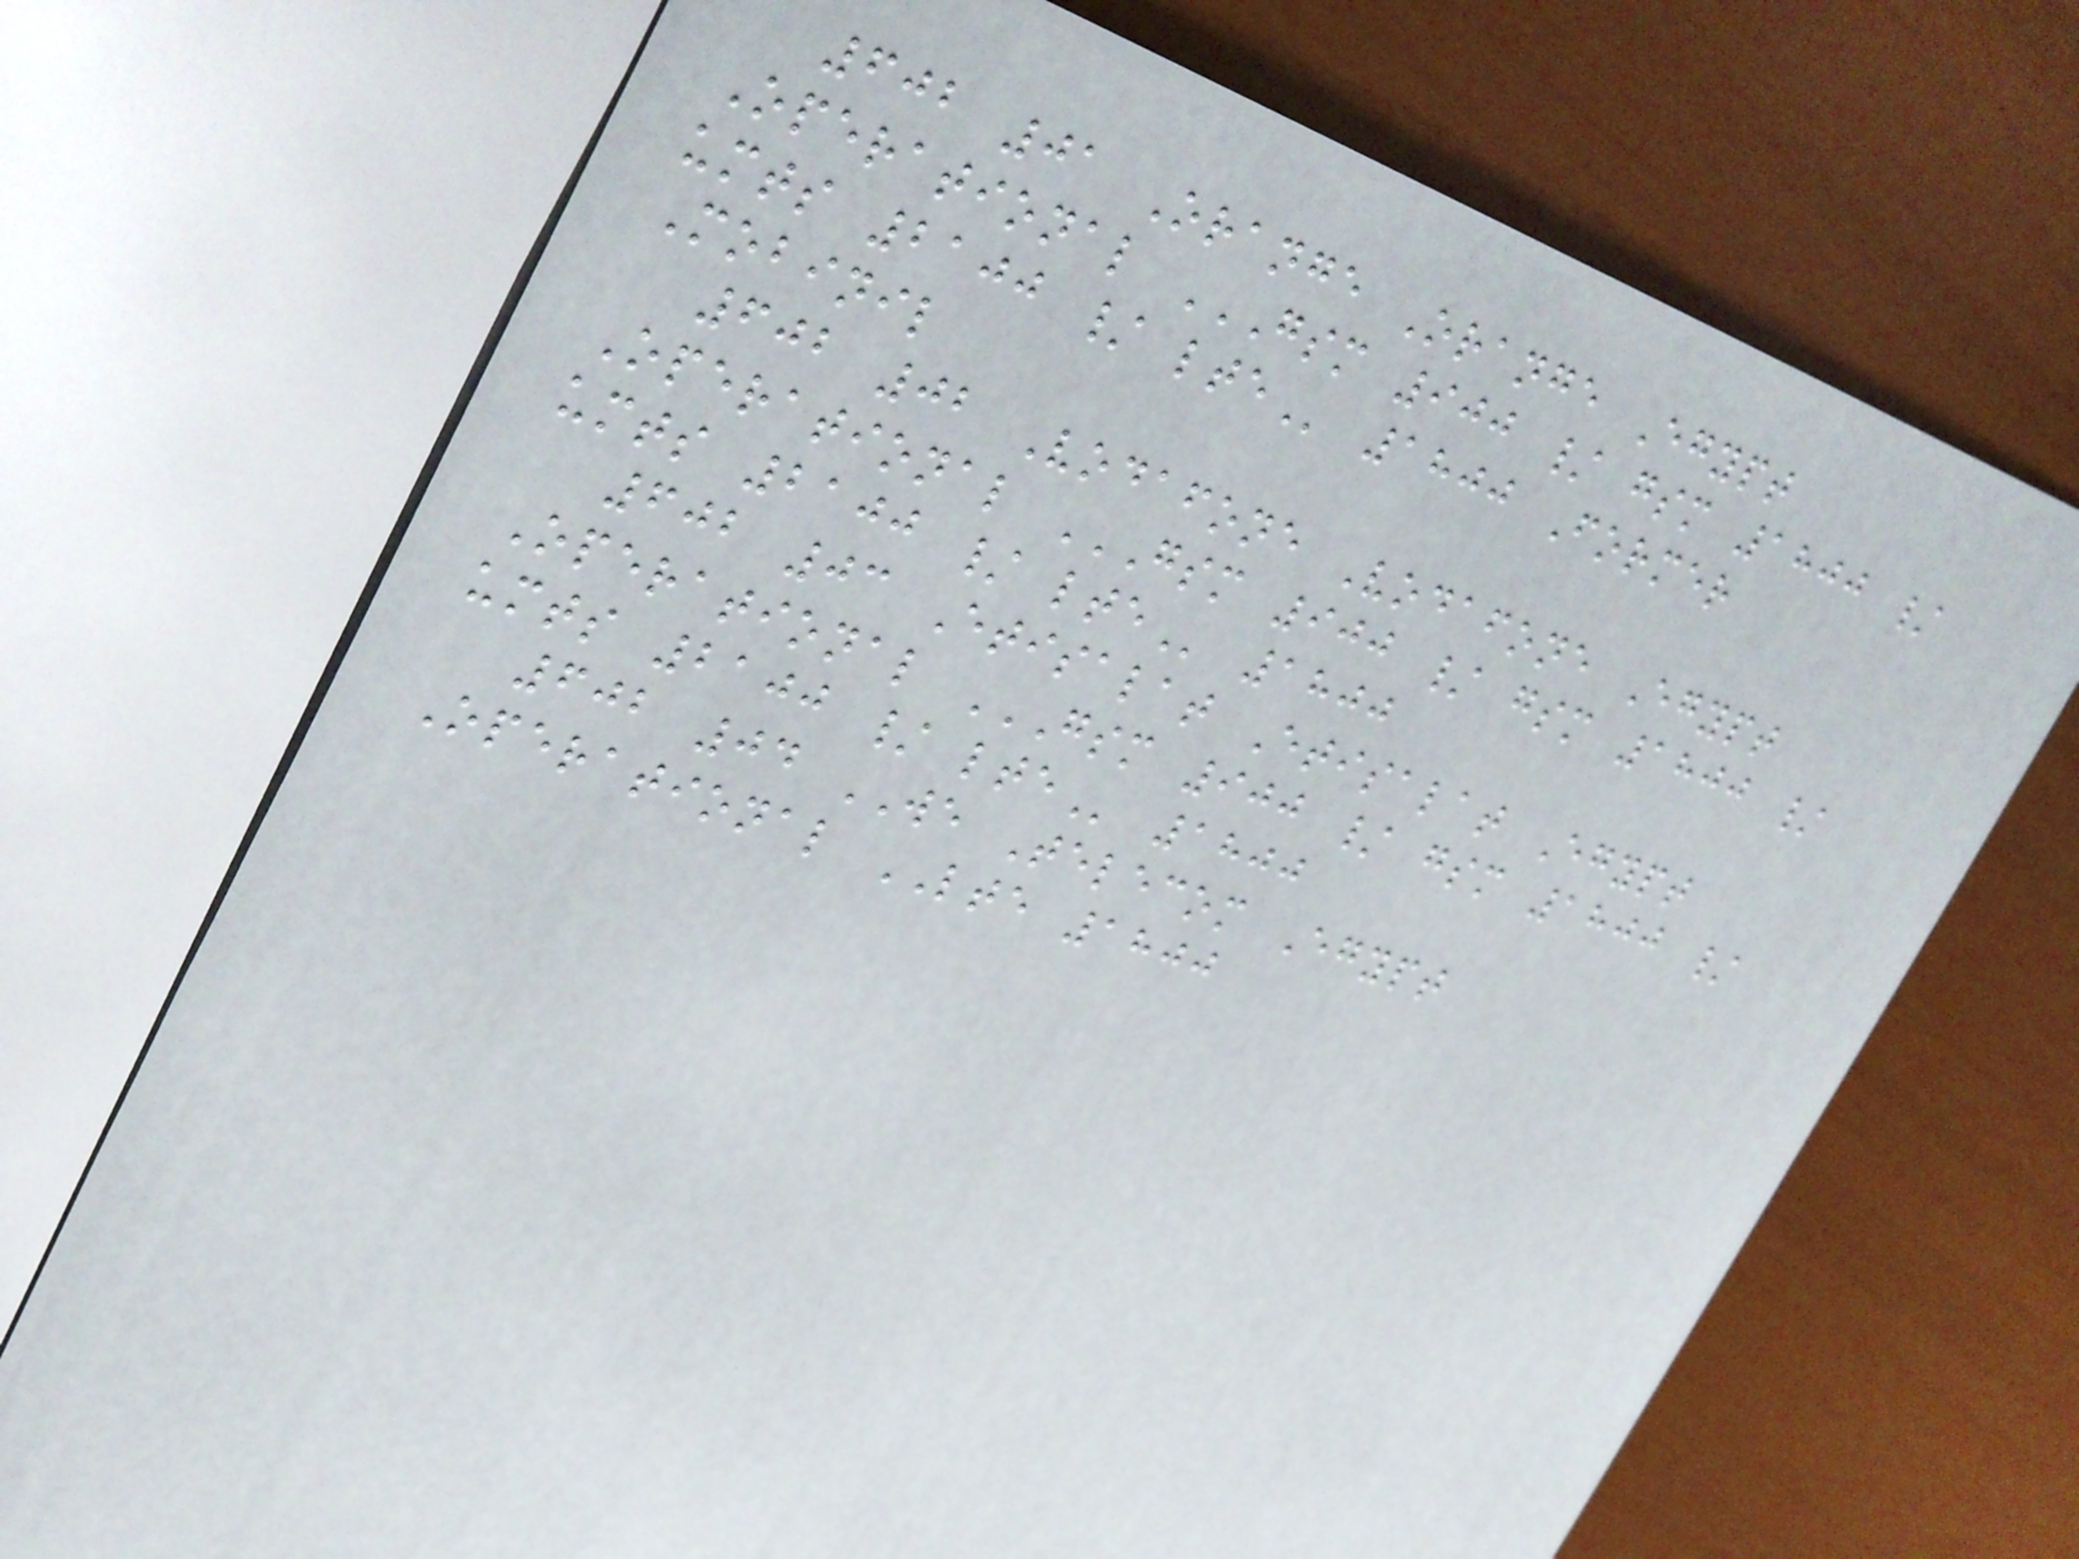602 01 Orange Orange Egypt
Operational GSM 900 / GSM 1800 /
UMTS 2100 / LTE 1800 Former
Mobinil
602 02 Vodafone Vodafone Egypt
Operational GSM 900 / GSM 1800 /
UMTS 2100 / LTE 1800
602 03 Etisalat Etisalat Egypt
Operational GSM 900 / GSM 1800 /
UMTS 2100 / LTE 1800
602 04 WE Telecom Egypt
Operational LTE 1800
